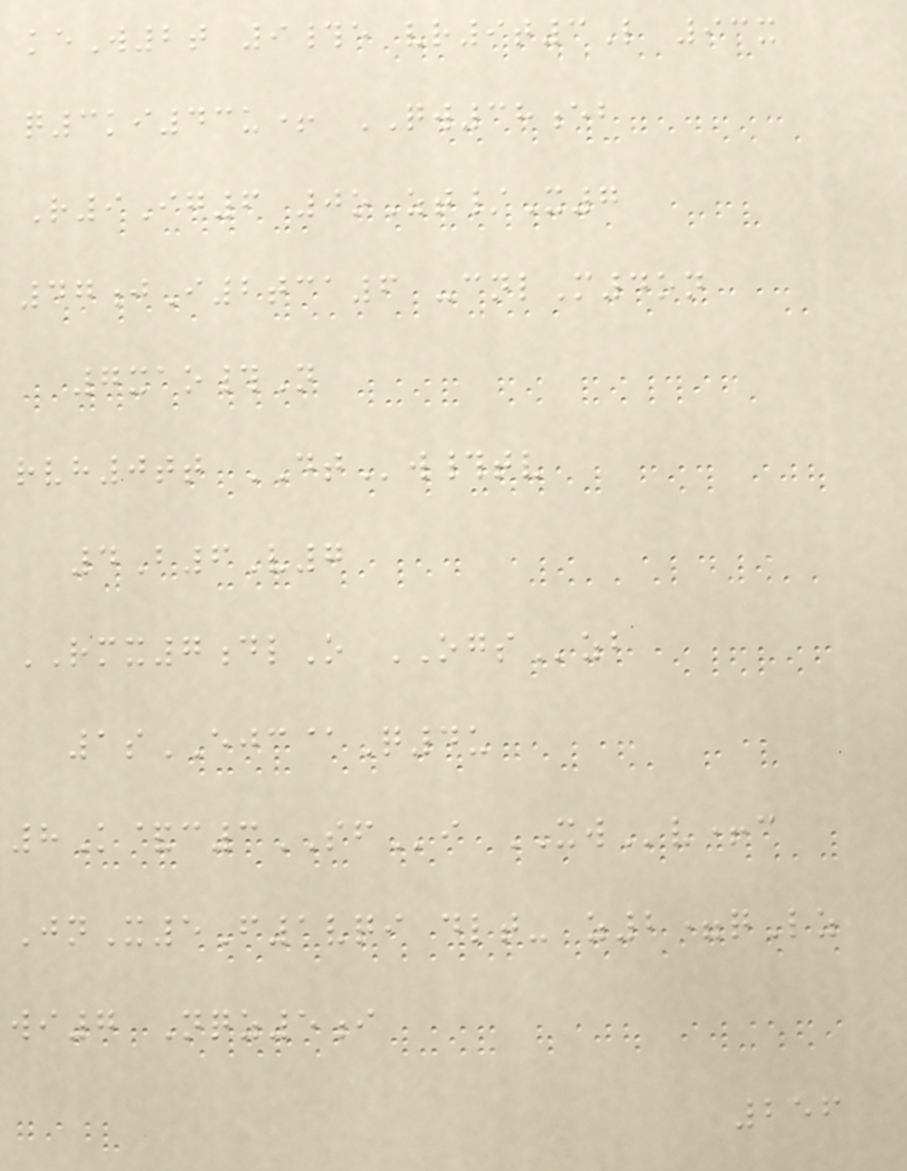keW2t 9#e vr9t3L 93x
q3ki43u+ QW38eb
R9Ig6 0oZt/X7
47jI2tca6 -cnlM4on
7xao#N
rvh0tt DTw#tv
4B6V7
RMX7dlO OGSzb
1sEJC@Q4u
8K&c3SFi XWv+c
JnX5F1vqi dlt- z2=qLz
wi7 Nqz5i
256
